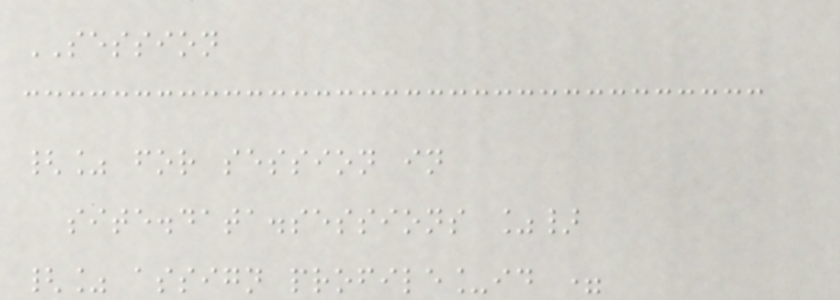SESSION
{% for session in
site.data.sessions %}
{% assign profile_id =
